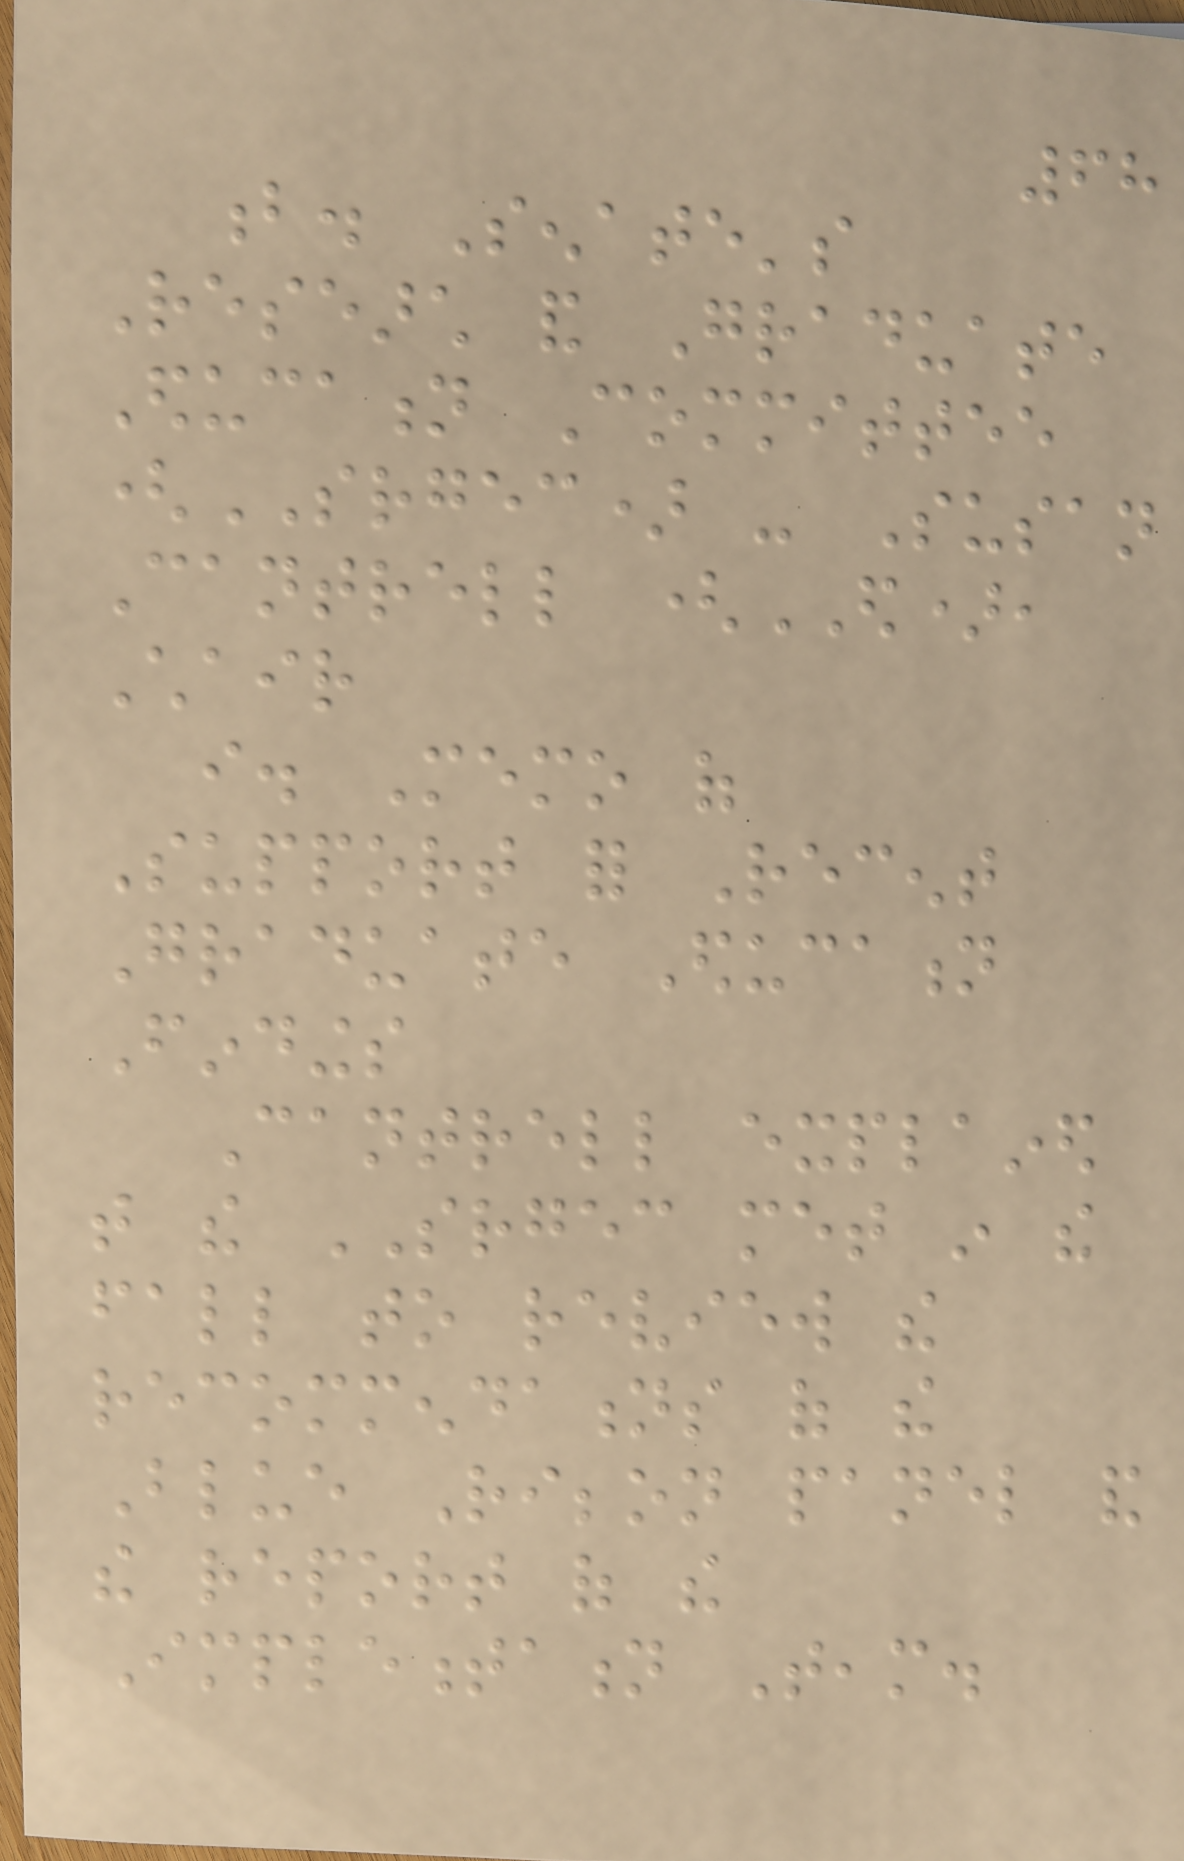68
b. Senate's
Research and Graduate
Education Committee
(SRGEC) - Susan
Cantrell (ED),
Chair
i. Memo of
Support for Recent
Graduate Education
Findings
Cantrell explained
that the SRGEC met in the
fall to review the
recommendations of the
Blue Ribbon panel and
the report of the
Implementation Team.
